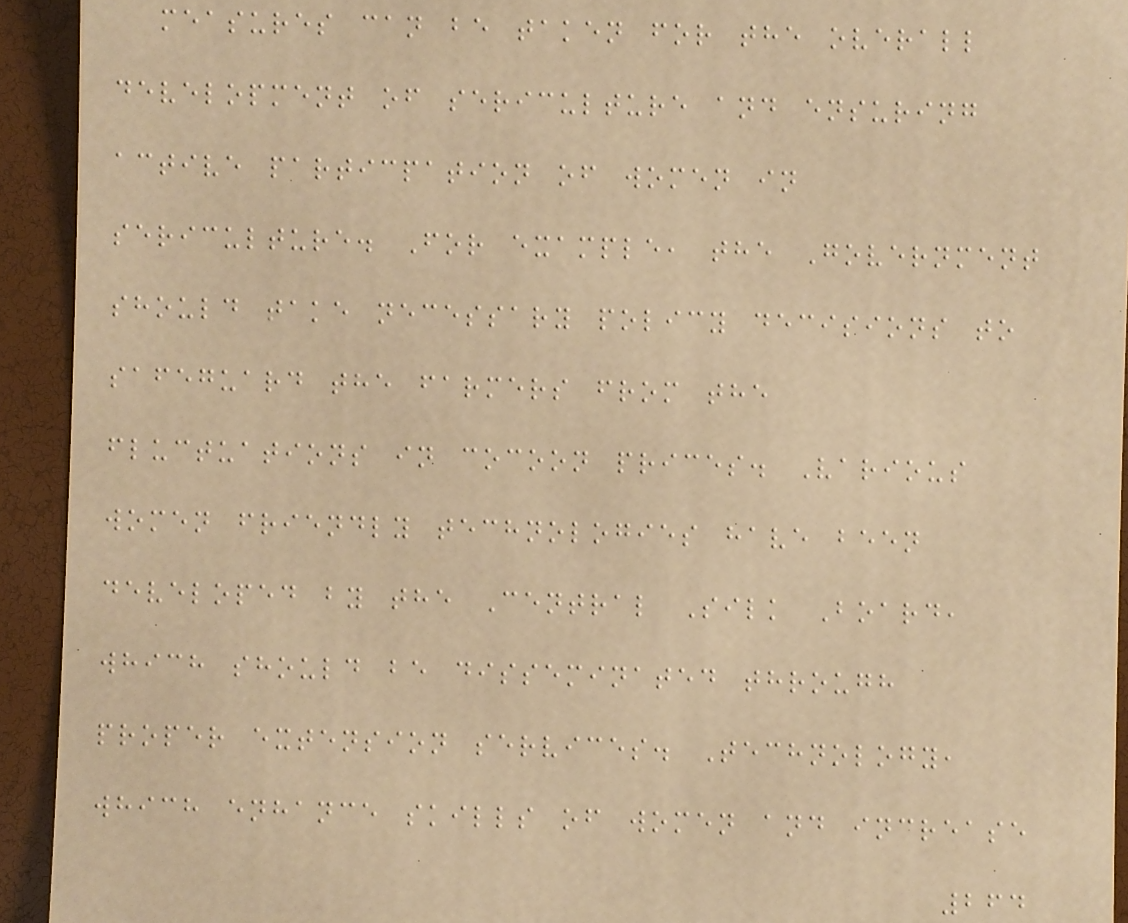measures can be taken for the overall
development of sericulture and ensuring
active particpation of women in
sericulture. For example, the Government
should take necessary policy decisions to
safeguard the farmers from the
fluctuations in cocoon prices. Various
women friendly technologies have been
developed by the Central Silk Board,
which should be disseminated through
proper extension services. Technology,
which enhance skills of women and increase
264
